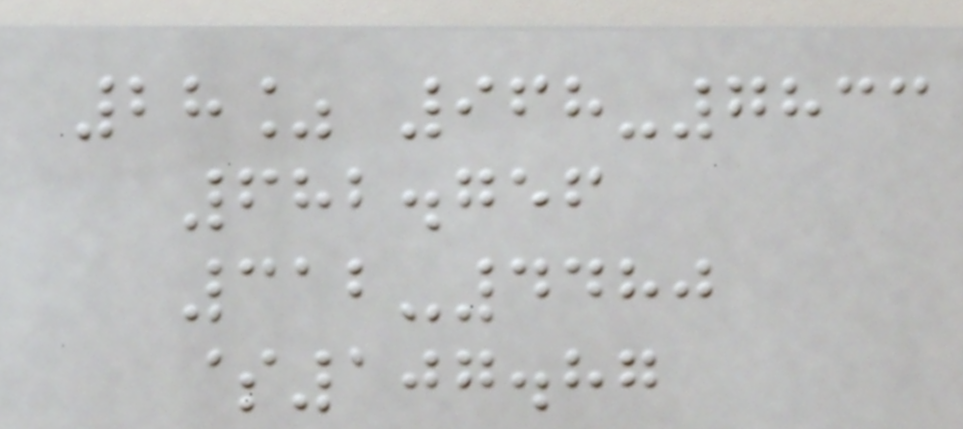28% 968-7833
682.756
312-4480
$107.87
